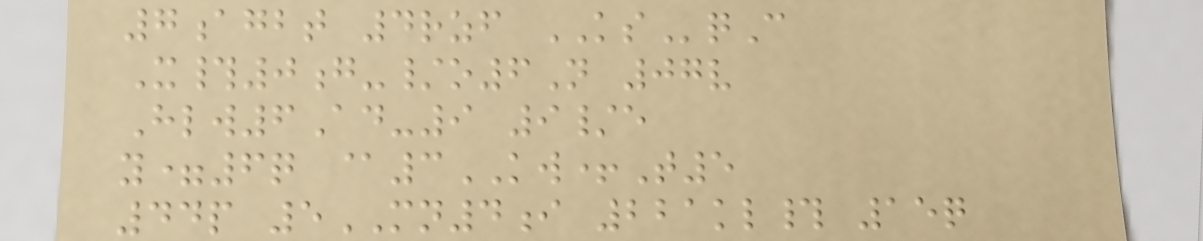7agbt 4rzf KSqC
X#0g-/o6N 07v
Hlw6Ad-9 9/e
y=6q @3KW+T5
44p 5MN4i 221kl# 15q
